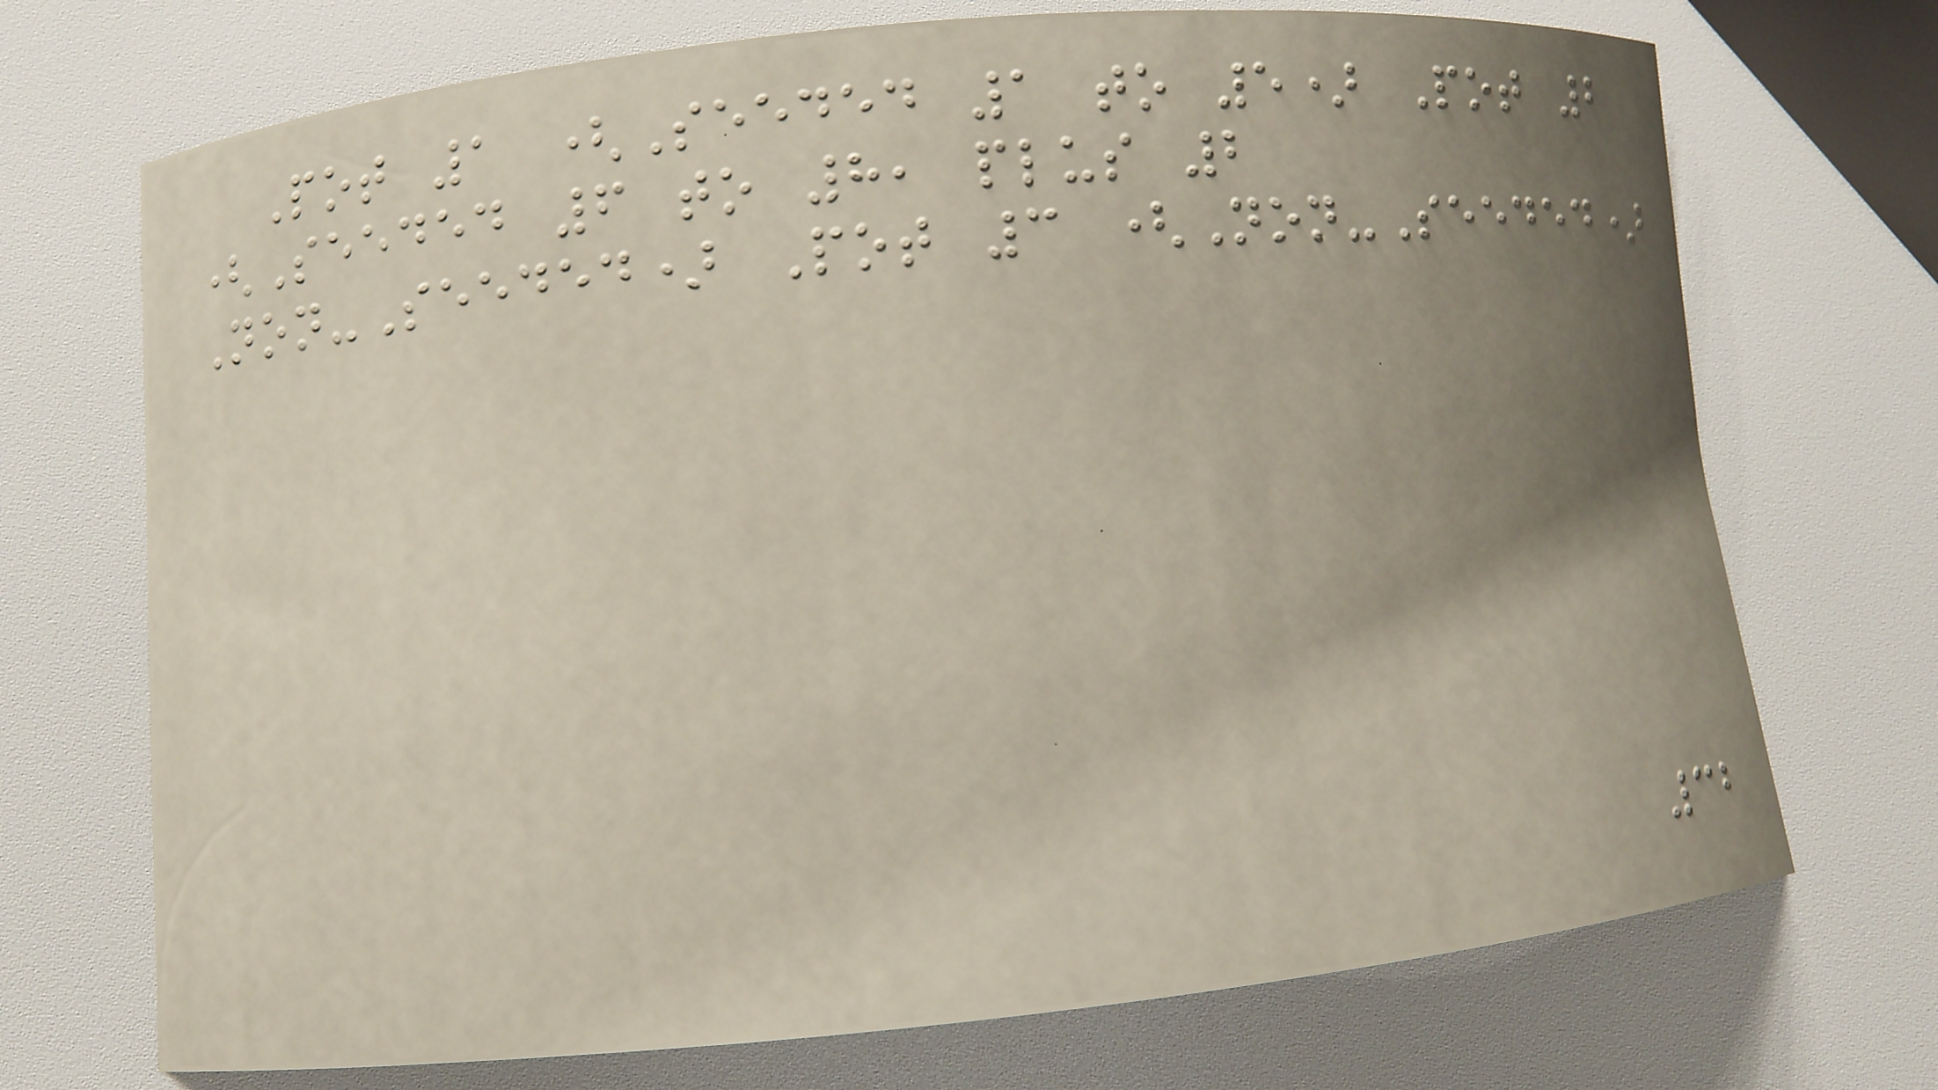Pot 1 (Seeded 1 to 5) Pot 2
(Seeded 6 to 8, plus 2
Non-Seeded) Pot 3 (Non-Seeded)
32
